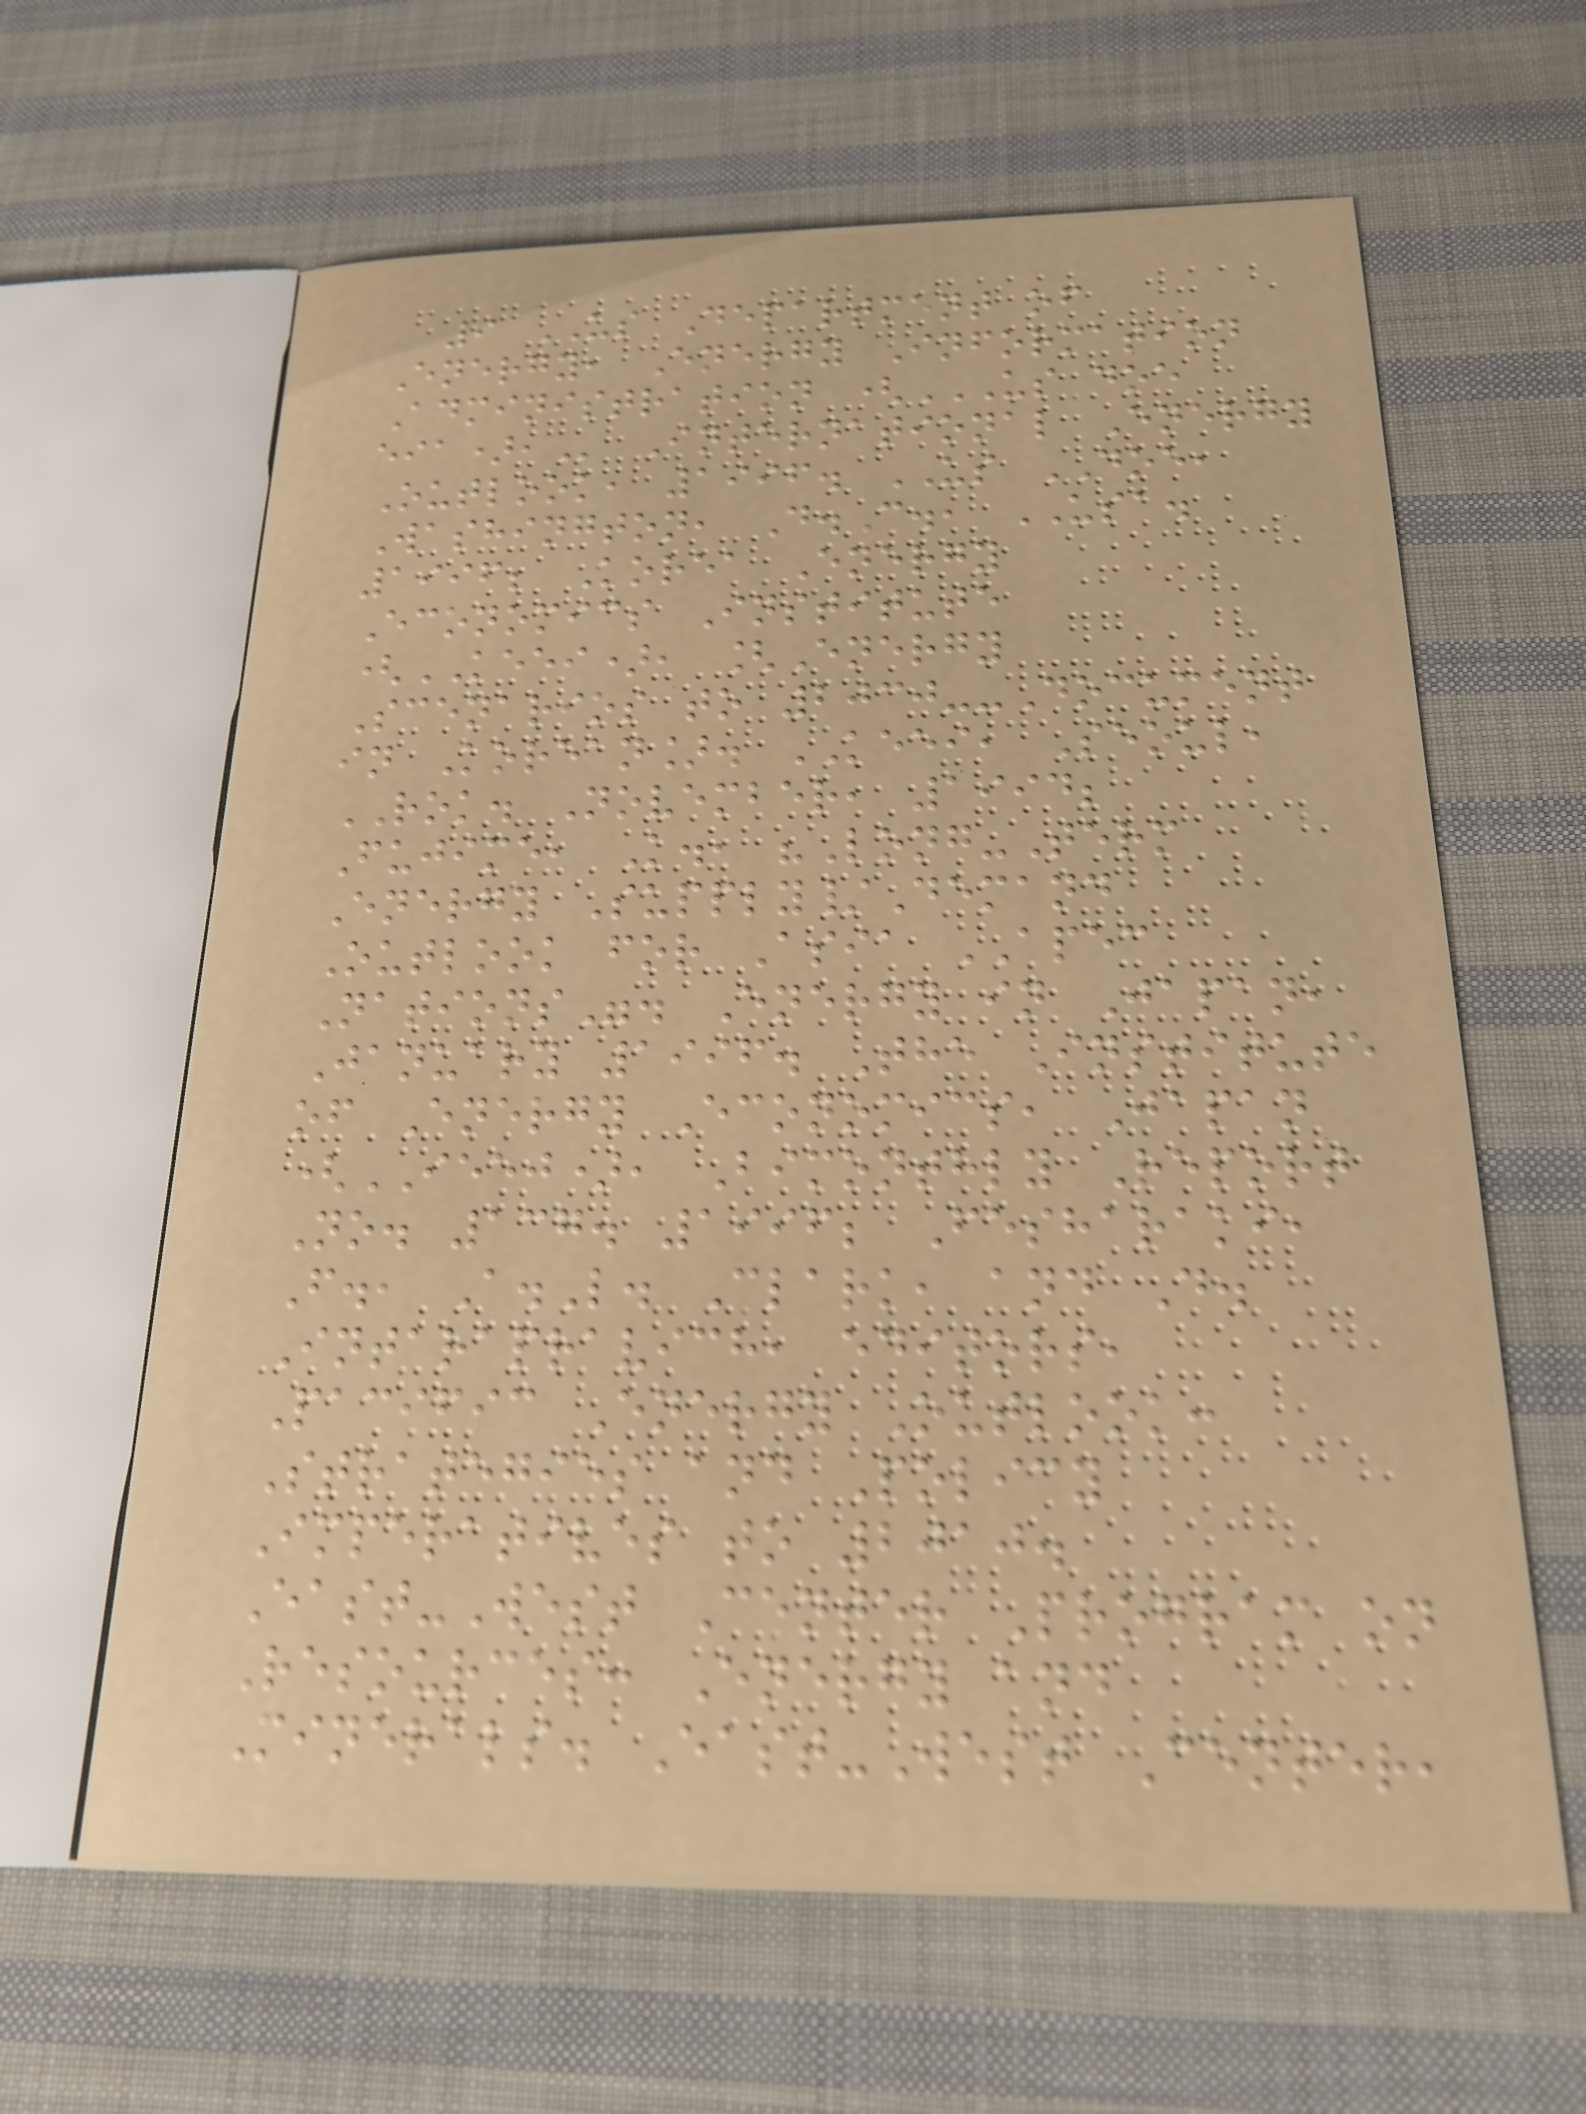9 US Department of
Energy, Energy Information
Administration (US DOE
EIA), International Energy
Outlook, 1996. US DOE,
Washington, D.C., USA.
1996; Korea Energy
Economics Institute
(KEEI), [Energy
Scenarios to 2030--Document
in Korean]. KEEI, Seoul,
ROK. November, 1994;
Fujime, K., "Long-Term
Energy Supply/Demand
Outlook for Asia APEC
Nations". Energy in Japan,
January 1996. The Institute
of Energy Economics, Japan
(IEEJ), Bimonthly Report
No. 137. 1996; Fesharaki,
F., A.L. Clark, and D.
Intarapravich, editors,
Pacific Energy Outlook:
Strategies and Policy
Imperatives to 2010.
East-West Center Program on
Resources: Energy and
Minerals. East-West Center,
